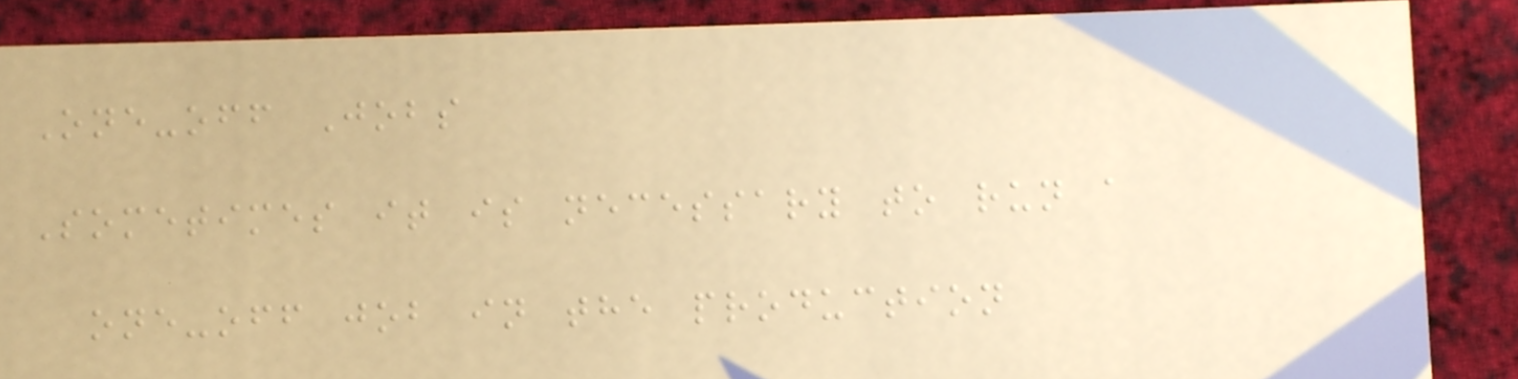One-off Jobs
Sometimes it is necessary to run a
one-off job in the production
